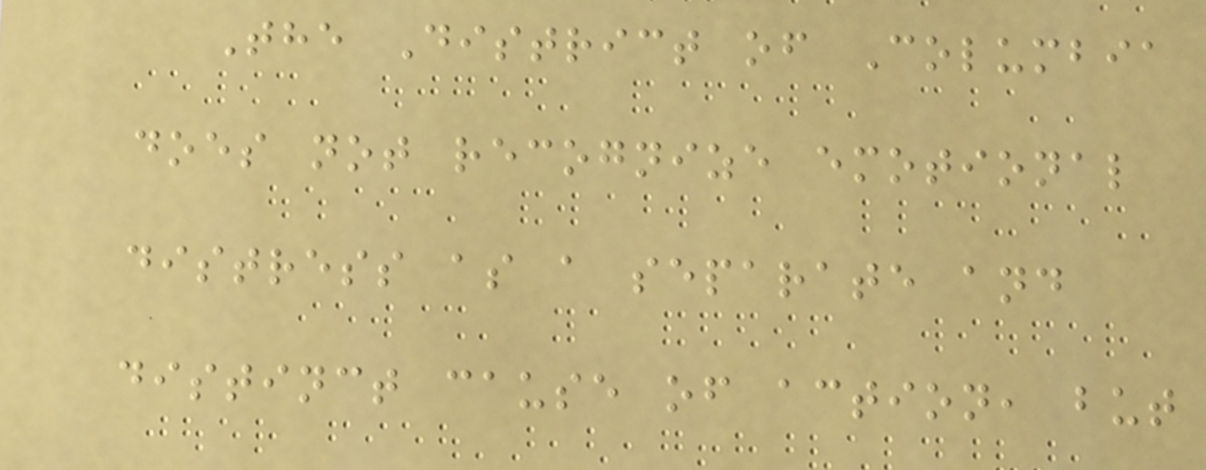The District of Columbia
does not recognize emotional
distress as a separate and
distinct cause of action, but
